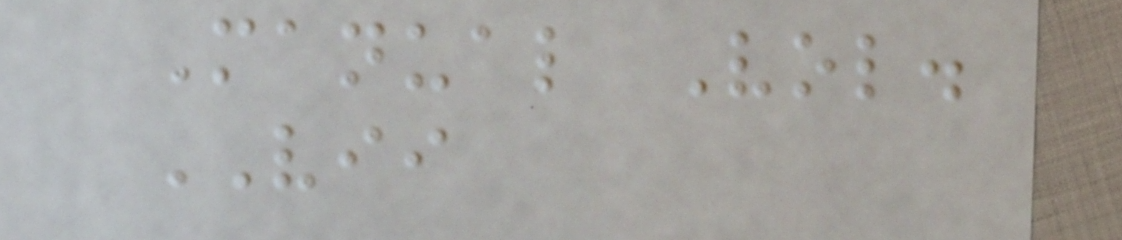Manual Vol.
VII
